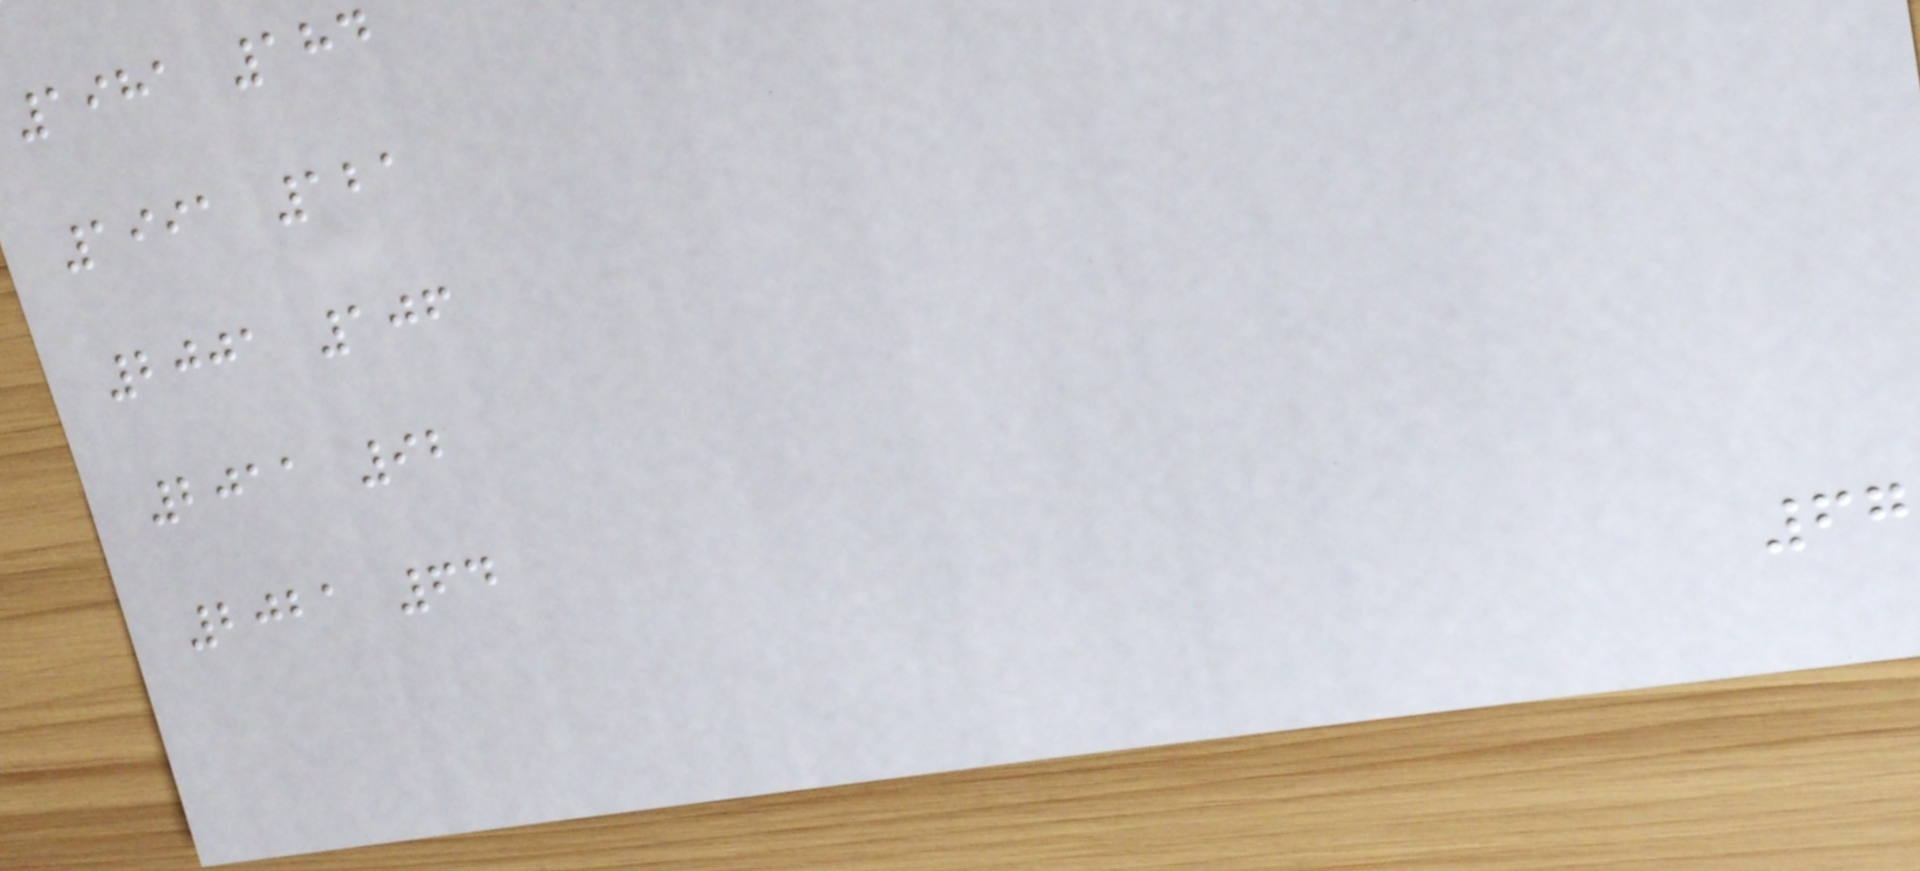1981 184
1991 121
2001 106
2011 92
2021 64
67
